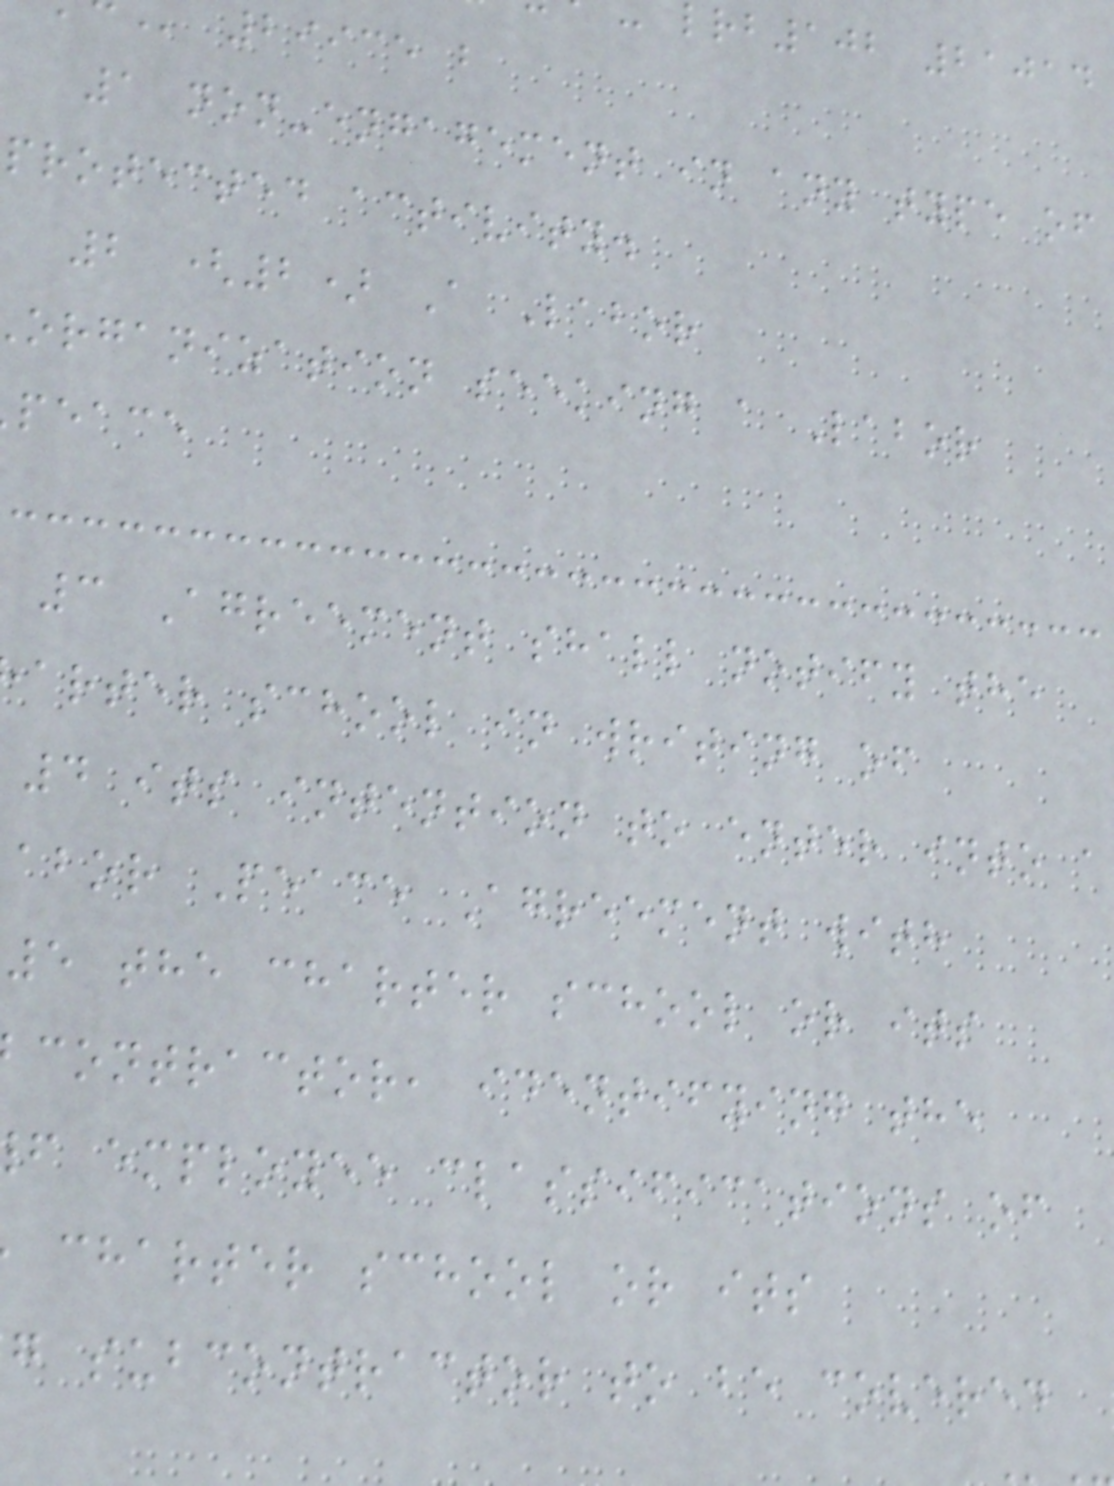lrb102 21014
29935 b
1 non-engagement in any type of
protected activity.
2 (2) A Labor
organization seeking a Labor
peace
3 Agreement shall notify the
arter school in writing of
4 its intention to enter into a
abor Peace Agreement with
5 the charter school or its
contractor, identifying the
f employee classifications of
charter school or its
g subcontractor to be covered
